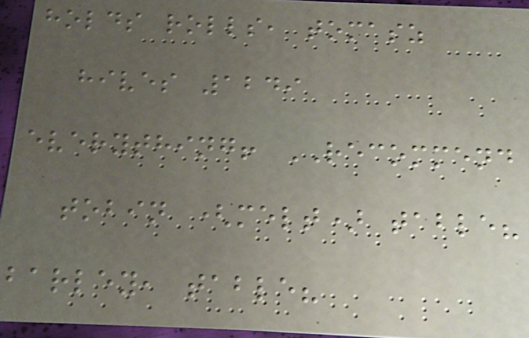holds rolls, tomasz
hives 1249
everything! RECOMMEND
tobin (melt) table?
barley, table?
